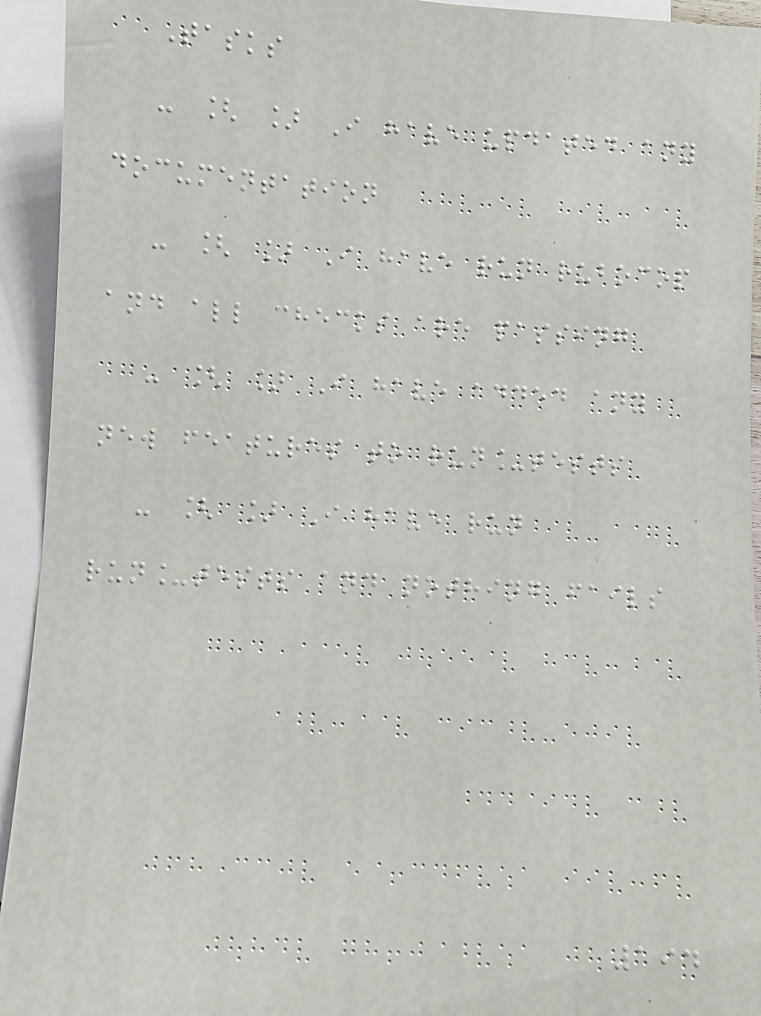Tasks
- [ ] I have updated any
documentation
- [ ] I have run rubocop
and all checks are passing
- [ ] I have added any
new features to run_tests
- [ ] I have run
run_tests and nothing fails
194
